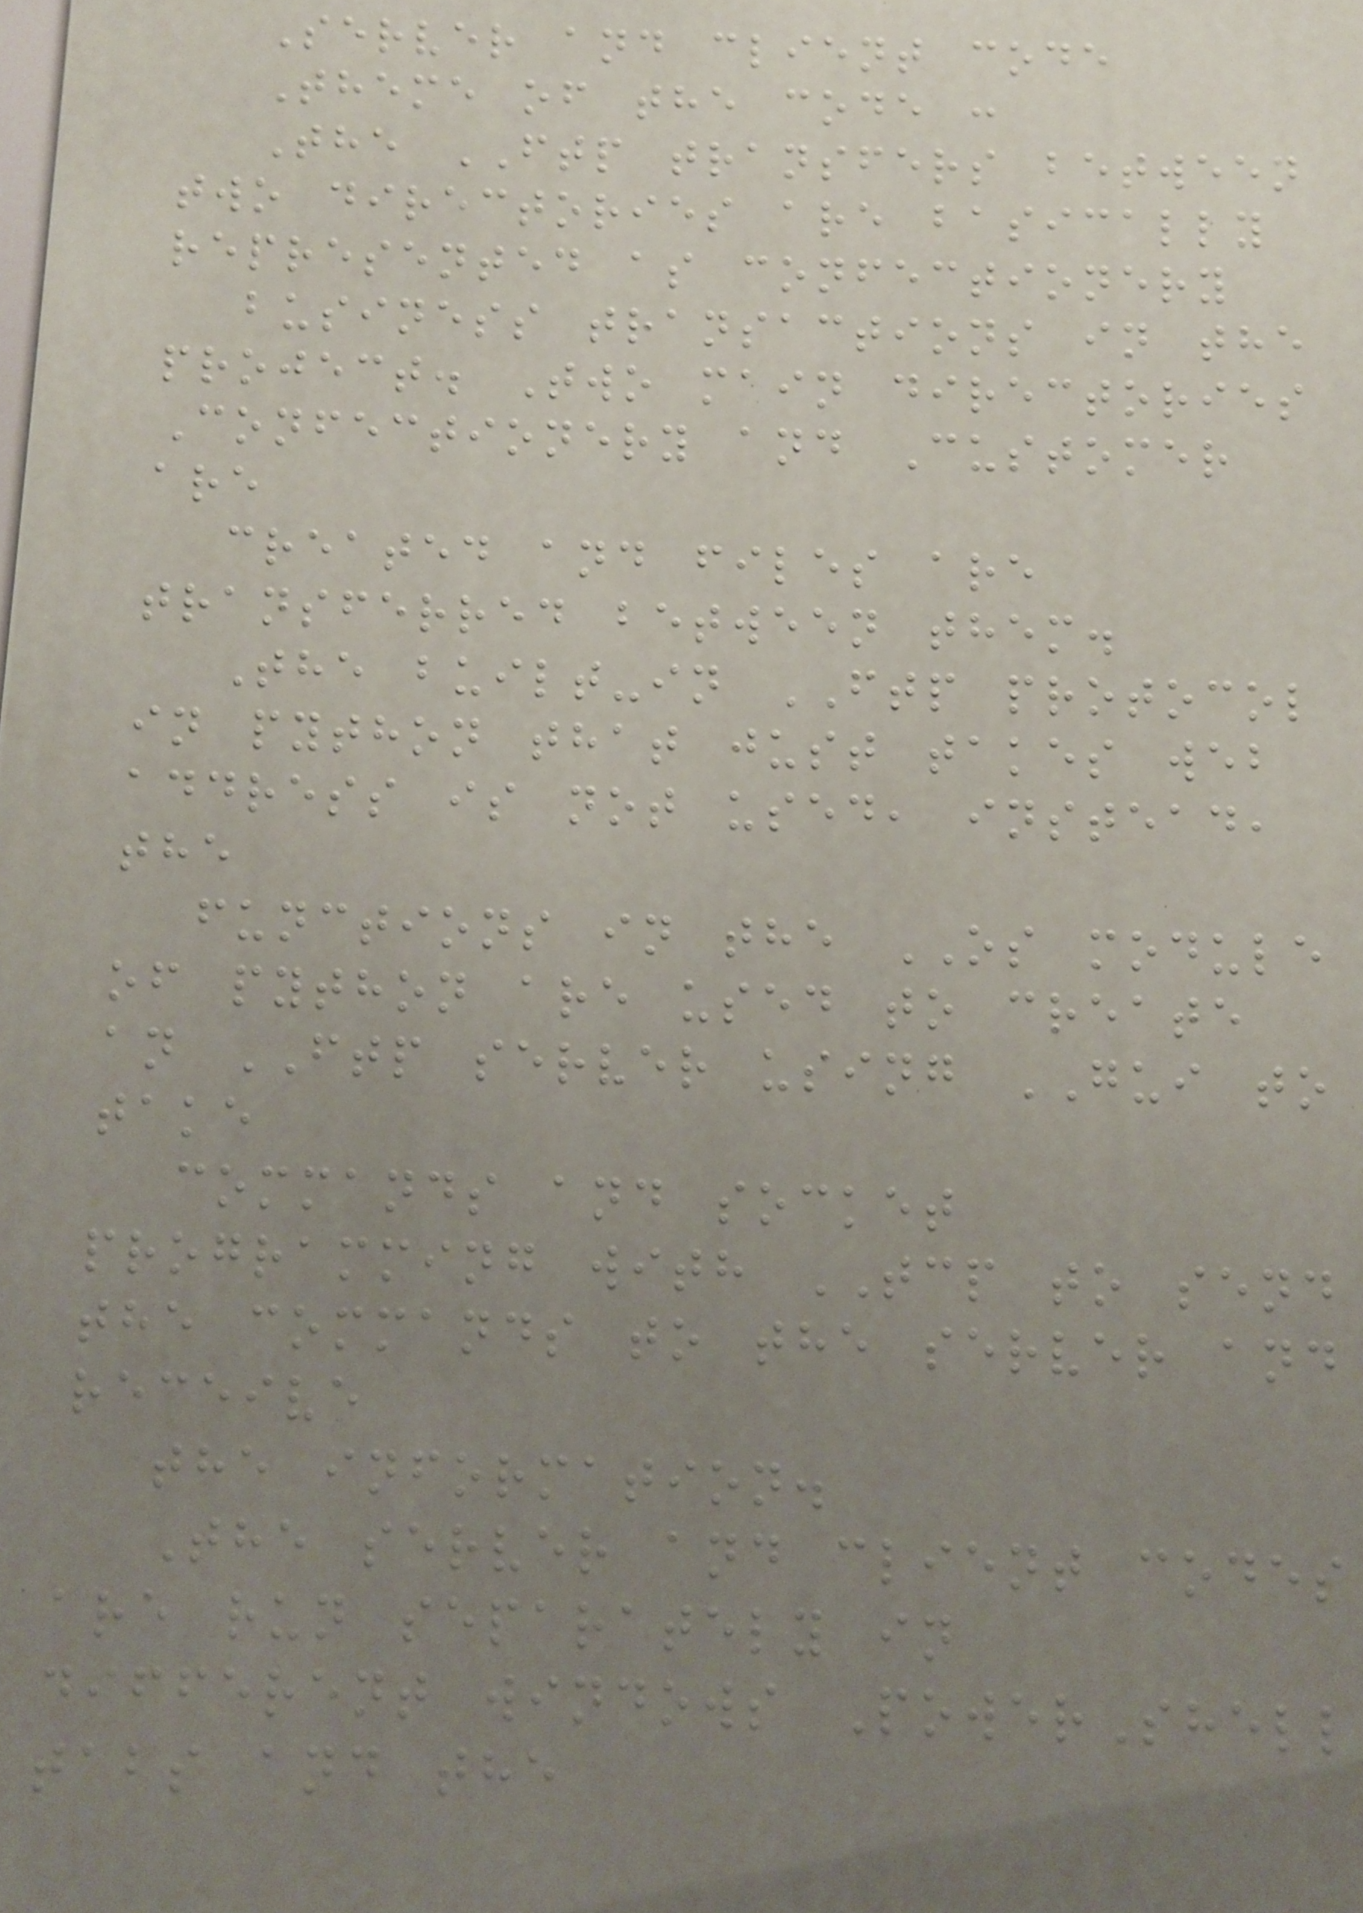Server and client code
Theme of the code :
The FTP transfers between
two directories are basically
represented as confectionery
business transactions in the
project. Two main directories
Confectionery and Customer
are
created and files are
transferred between them.
The built-in FTP protocol
in python that just takes web
address is not used, instead,
the
functions in the OS module
of python are used to create
an FTP server using GUI to
take
commands and socket
programming with TCP to send
the commands to the server and
receive
the information.
The server and client codes
are run separately in
different windows PowerShell
tabs and the
